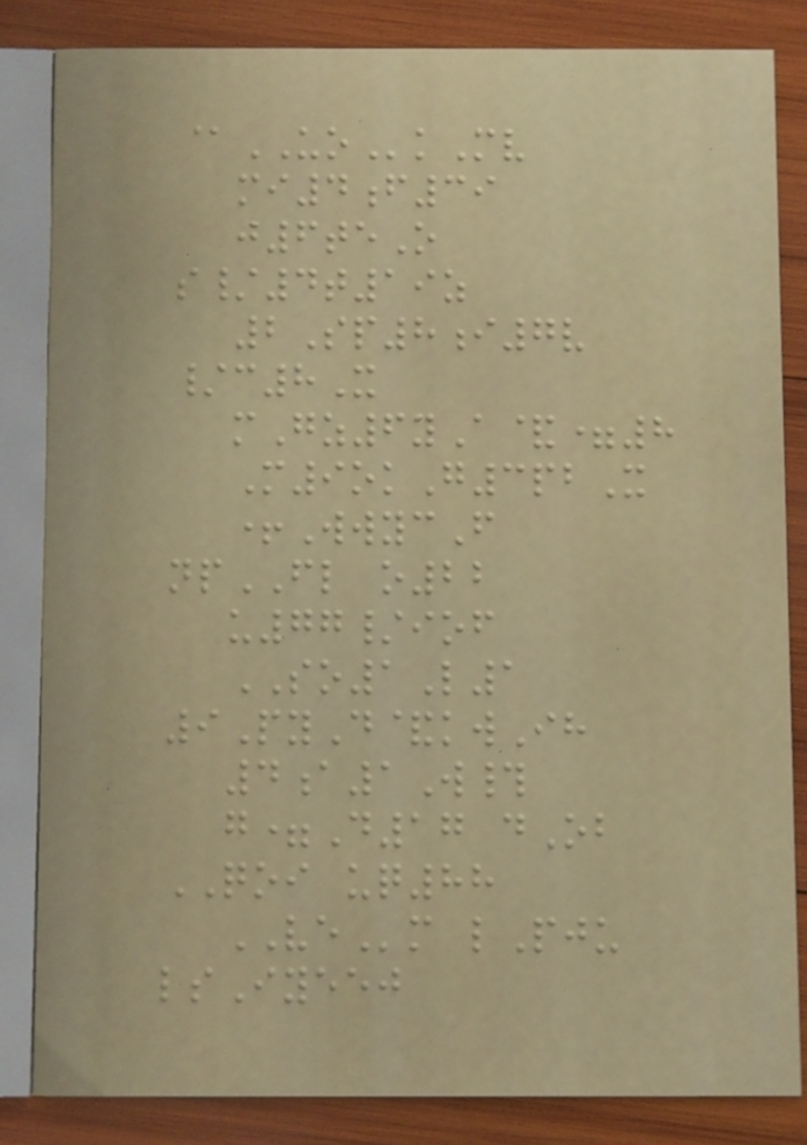@UOkMv
mi4f39
j6teO
s/4t19z
2Sp8i7v
/c8X
mGz6yA&=8
M9okG3pbX
+WwycF
npFL o22
u77/iof
SO1L1
9PyD&kwIh
4a1W#
g=D17 dOb
QOI uq88
VEm lPju
lsIyeej
